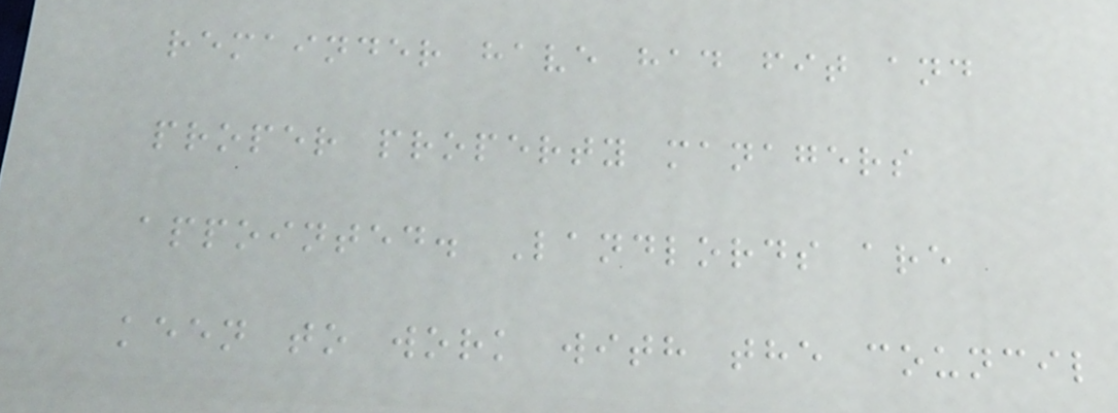remainder have had fit and
proper property managers
appointed. Landlords are
keen to work with the council
